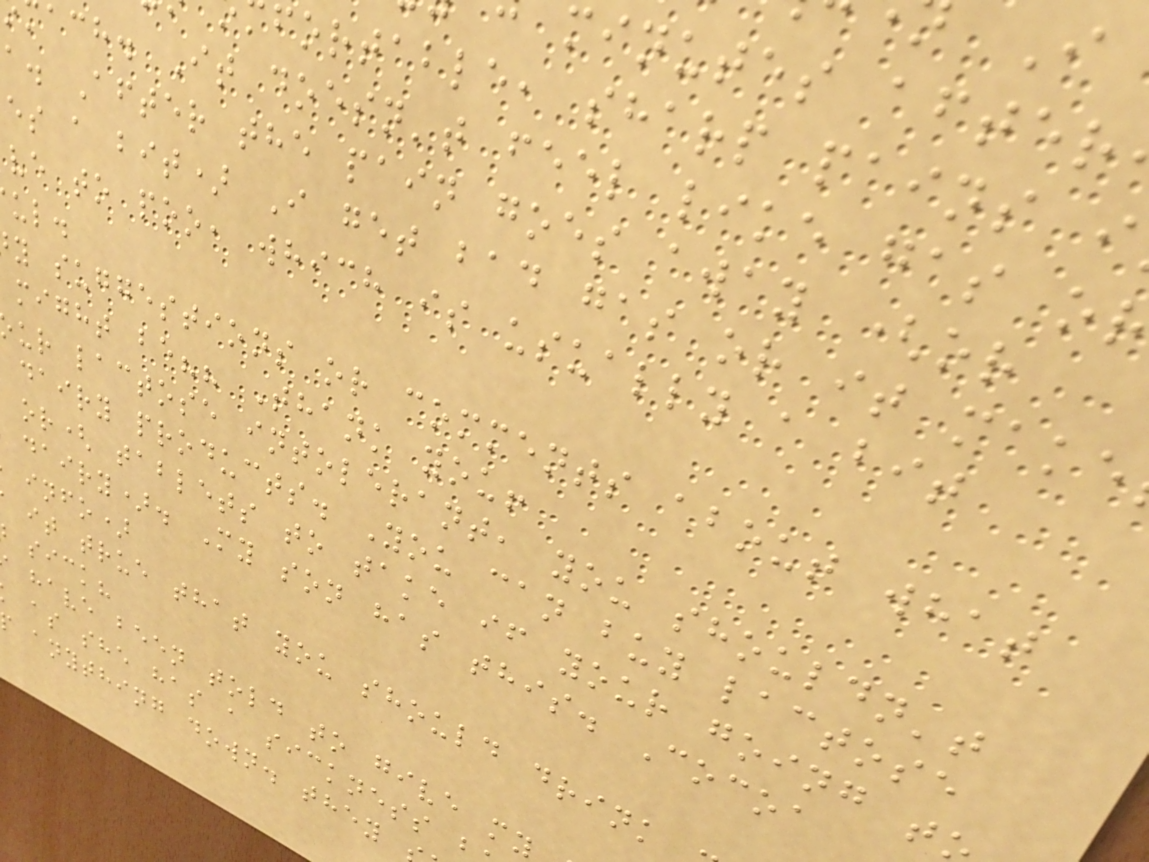minutes after
fortable, sharp pains i
ach. It doesn't feel like gas o
a. After the pain goes away (or
es a bit) I get bad gas or it make
ve to poo, which is usually a bit
y suggestions or comments about what
might be?? Thank you!
ur lactose intolerant, you shouldn't
dairy products. You can buy lactose
or( tablets to take if your going t
dairy). My son has this. Cocoa
info)
it true that you should drink
sick?
have been told to give my
as she has a sickness
anything down. they
